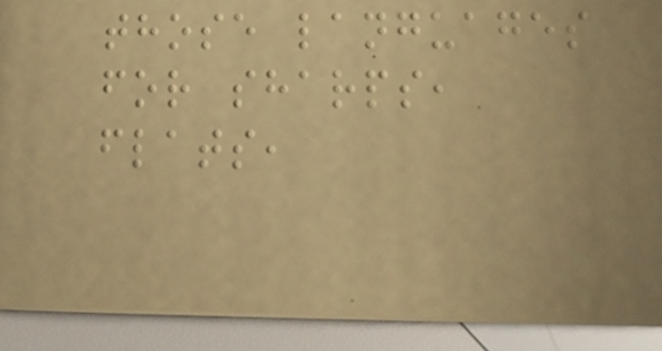those languages
for sharps,
flats,
